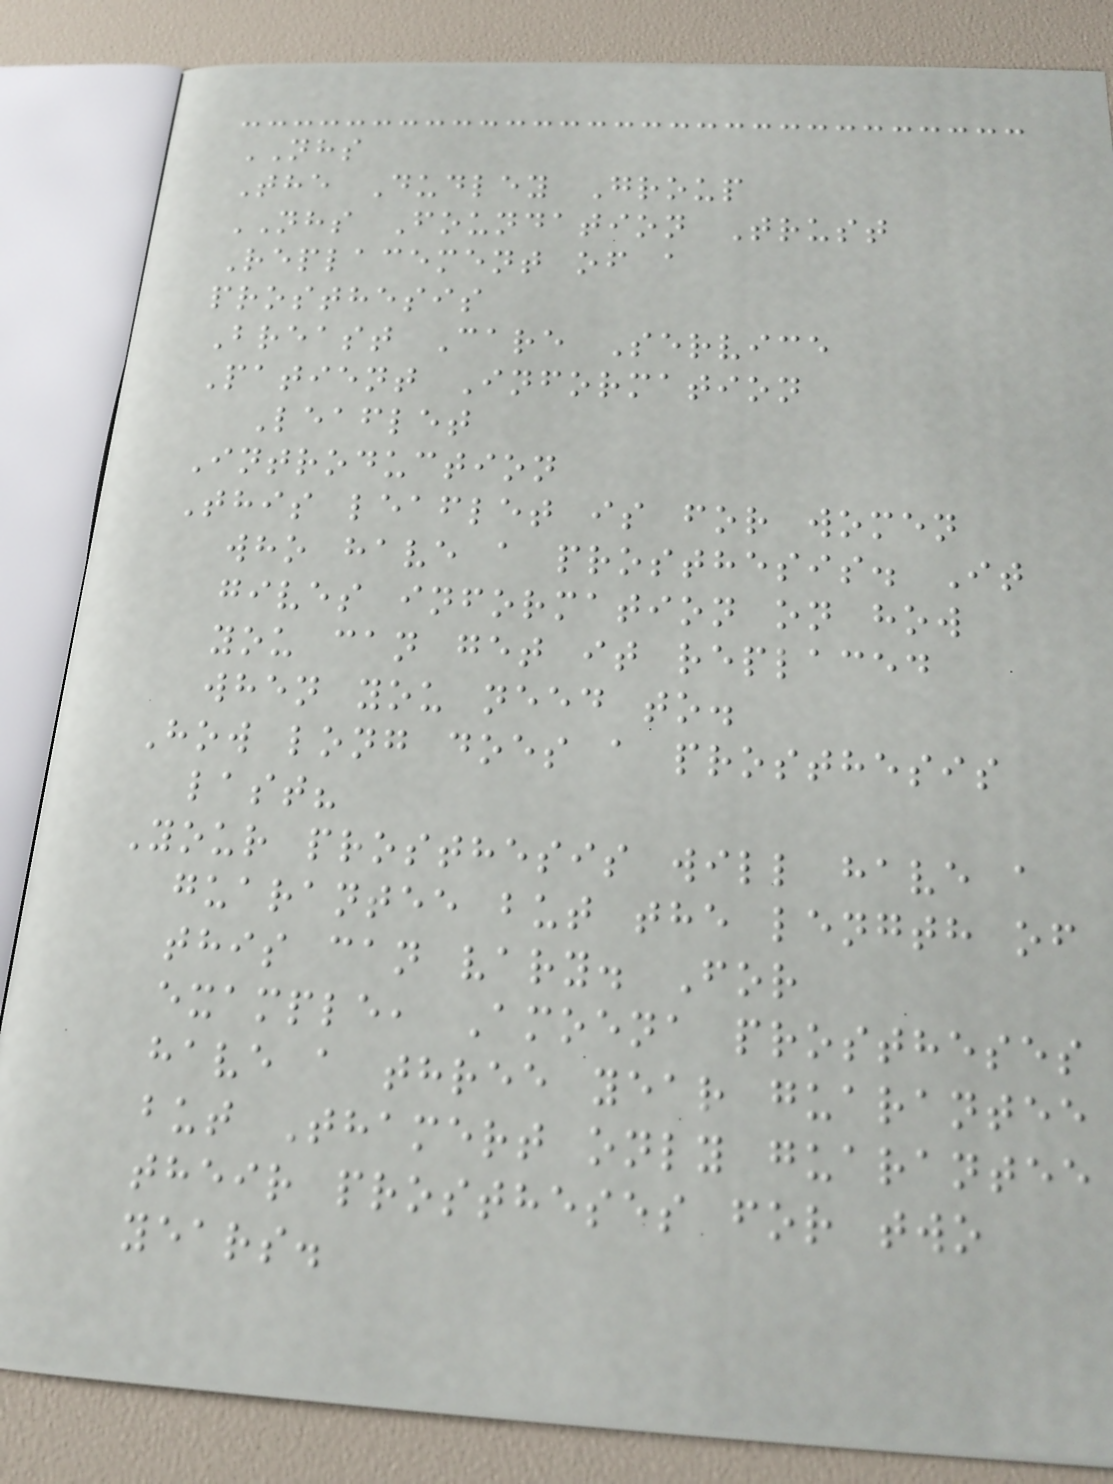NHS
The Dudley Group
NHS Foundation Trust
Replacement of a
prosthesis
Breast Care Service
Patient Information
Leaflet
Introduction
This leaflet is for women
who have a prosthesis. It
gives information on how
you can get it replaced
when you need to.
How long does a prosthesis
last?
Your prosthesis will have a
guarantee but the length of
this can vary. For
example, Amoena prostheses
have a three year guarantee
but Thamert only guarantee
their prostheses for two
years.
